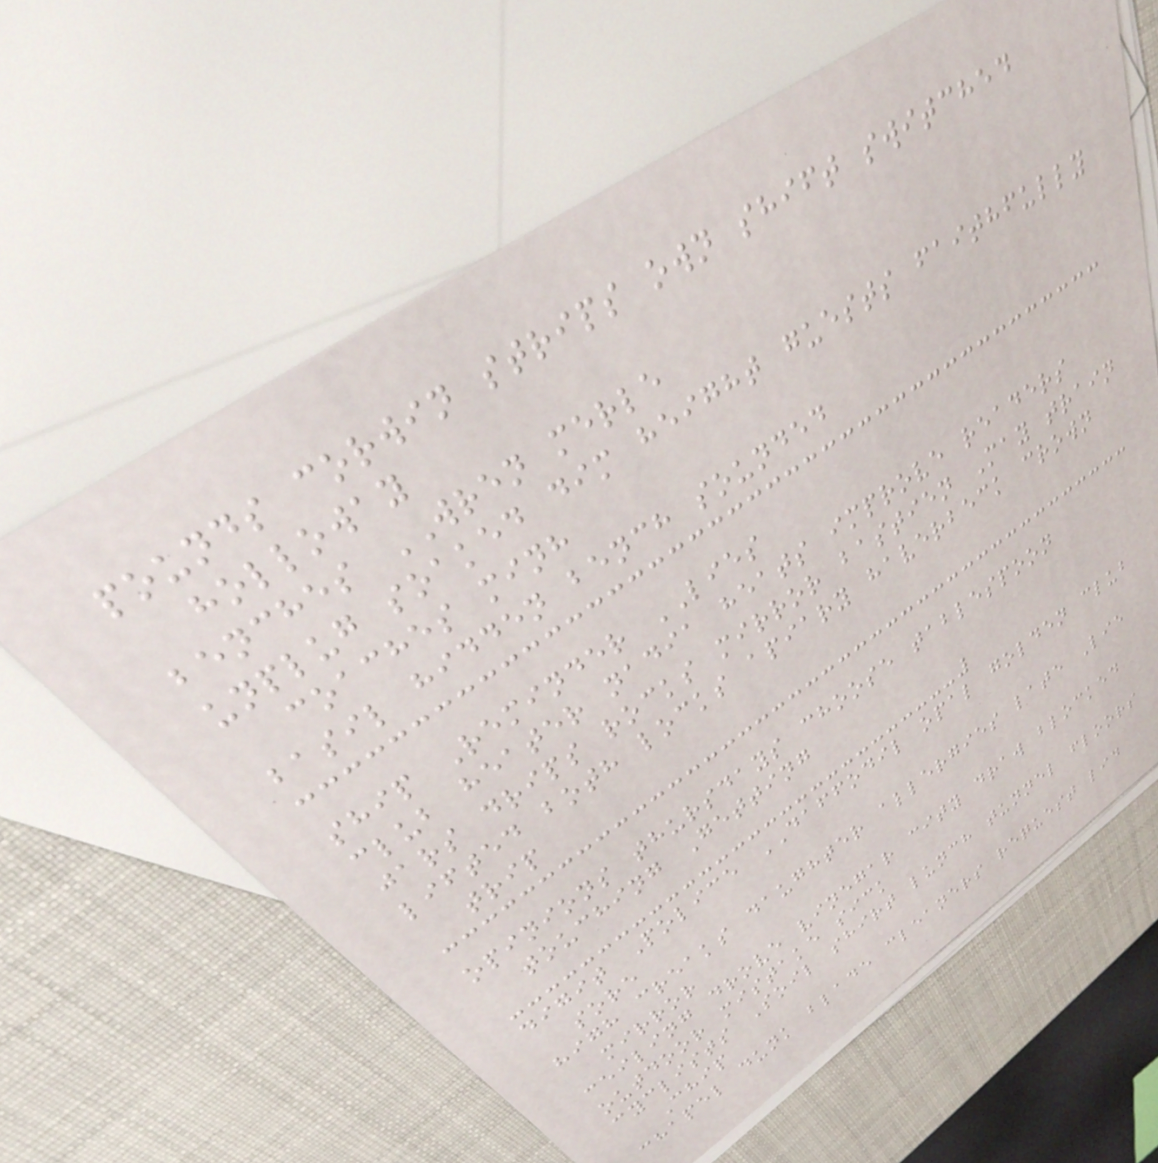pounds corwin strips own shift switched
holloway
benches WREN merle
unplug soaked dim height guests faithfully
coaches minh
basil hidden bench sounded
ship Reminder LIES
club heater nadia heats improve readers
jars drips rocks mirror bastien May train
lifted both locks apiary haverbeck crown
trip
opinions thursdays choose tablespoon
touching Getting
digit Police DAFFODIL opal golden club
sore
high creaks daughter allergies late Lie
mirror
ceiling drove vinegar city draw blocked
outdoor mistake sick
cyclists Soil shirt lunch tunnel floors
Chip
chapel dunk blade cleaners request lid
